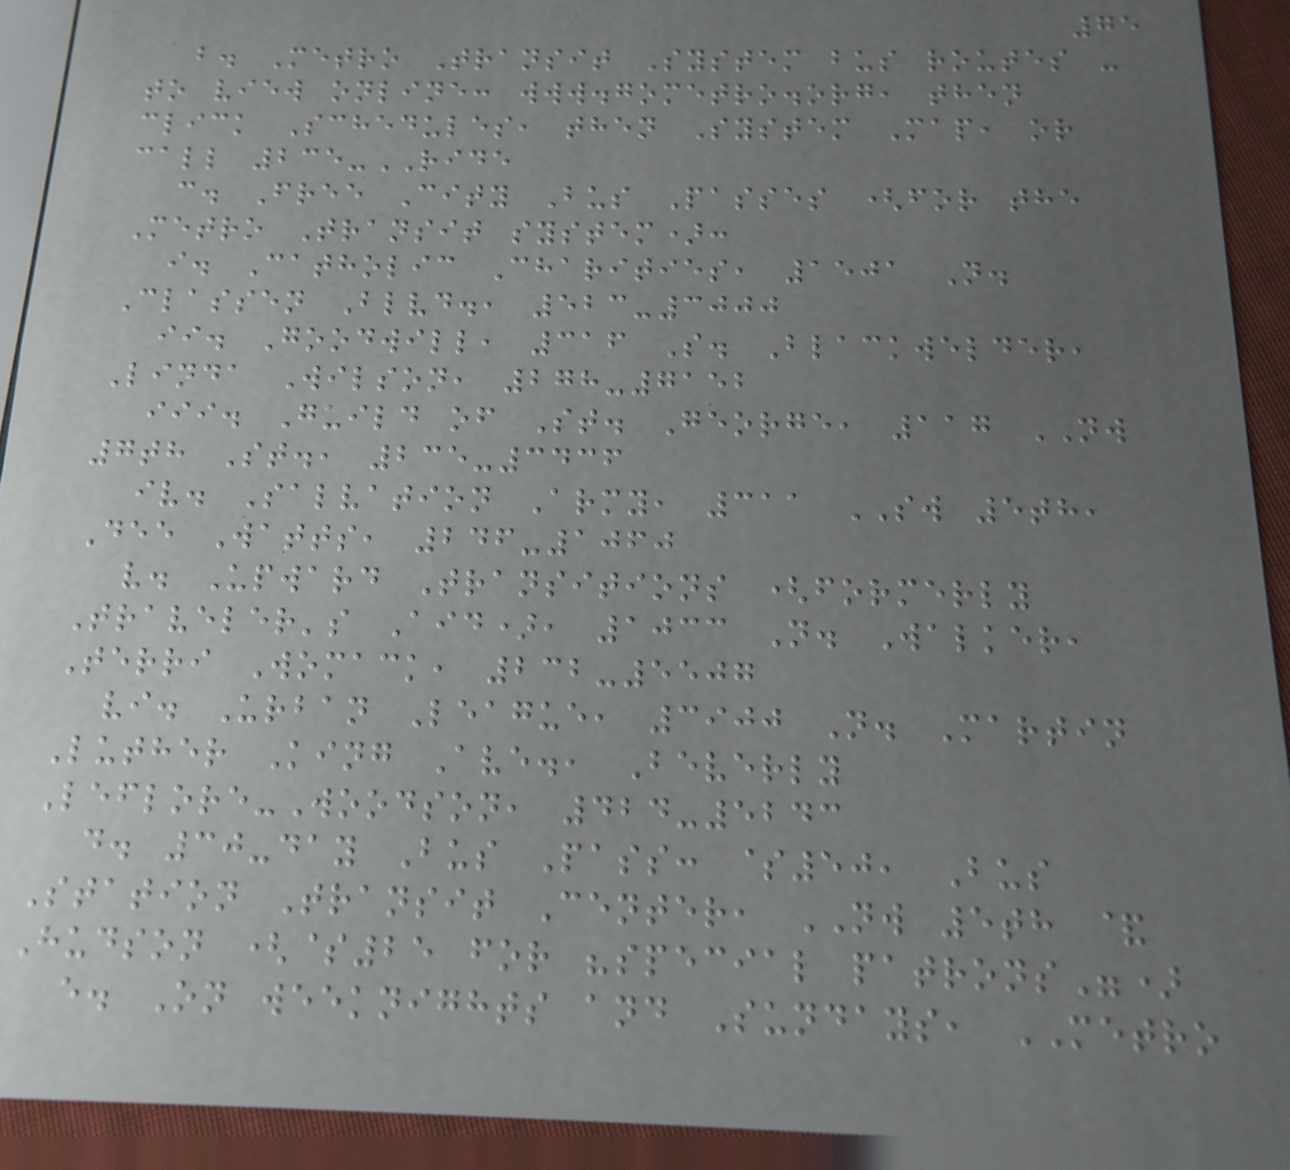75
b. Metro Transit System bus routes -
to view online: www.gometro.org, then
click Schedules, then System Map, or
call 235-RIDE
c. Free City Bus Passes (for the
Metro Transit system):
i. Catholic Charities, 1501 N.
Classen Blvd., 523-3000
ii. Goodwill, 316 S. Blackwelder,
Linda Wilson, 278-7152
iii. Guild of St. George, 117 NW
7th St., 235-3436
iv. Salvation Army, 311 SW 5th,
Dee Watts, 246-1060
v. Upward Transitions (formerly
Traveler's Aid), 1033 N. Walker,
Terri Womack, 232-5507
vi. Urban League, 3900 N. Martin
Luther King Ave., Beverly
Leflore-Woodson, 424-5243
d. 30-day Bus Pass: $50, Bus
Station Transit Center, NW 5th &
Hudson ($25 for "special patrons")
e. On weeknights and Sundays, METRO
